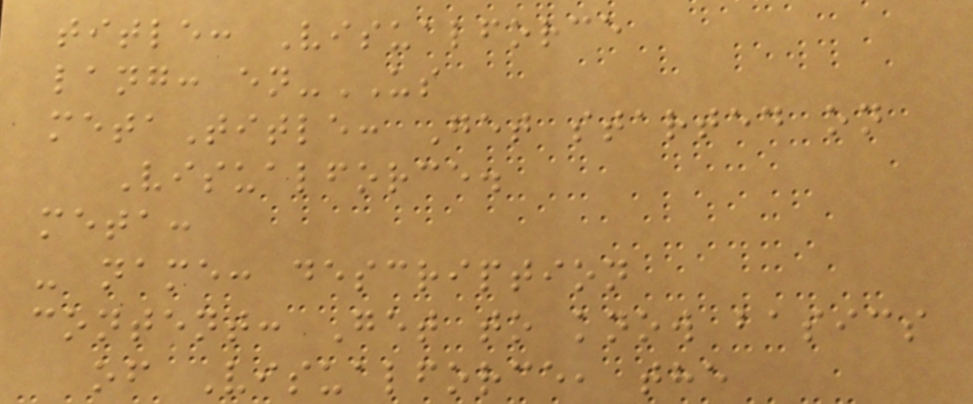title: Visualforce
lang: en-US
metaTitle: Get started on
Visualforce.
meta:
- name: description
content: Get to know basics
of Visualforce, the
